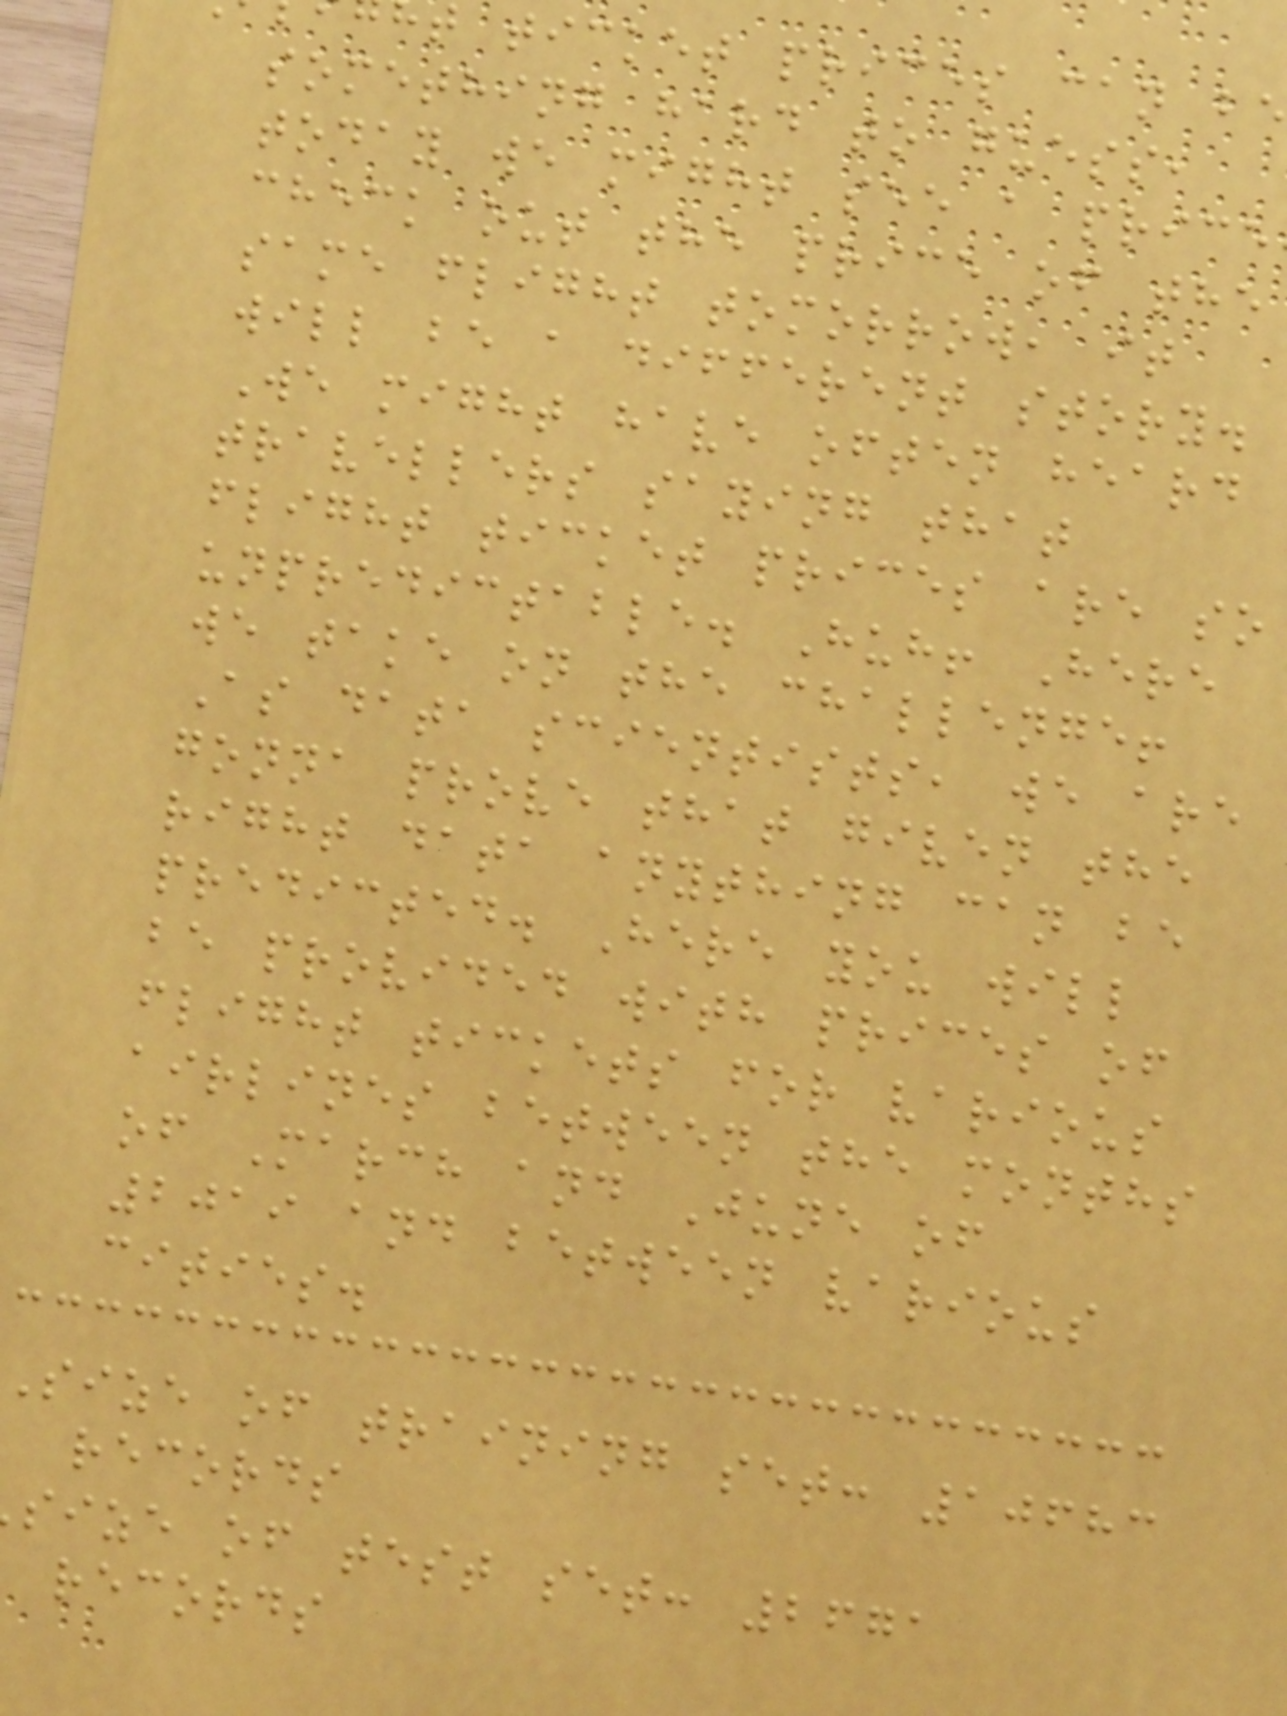t ticket prices can be
something hard to guess,
today we might see a price
check out the price of the
same flight tomorrow, it
will be a different story.
We might have often heard
travellers saying that
flight ticket prices are so
unpredictable. Huh! Here
we take on the challenge!
As data scientists, we are
gonna prove that given the
right data anything can be
predicted. Here you will
be provided with prices of
flight tickets for various
airlines between the months
of March and June of
2019 and between various
cities.
Size of training set: 10683
records
size of test set: 2671
records
